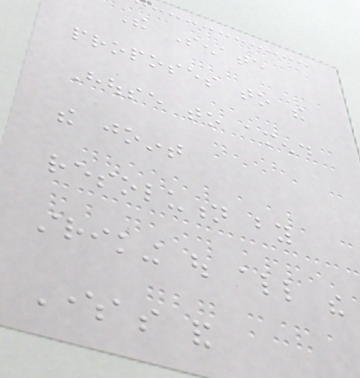The Senate
proposes to the
House to amend
the joint
resolution by
striking out all the
Whereas and
